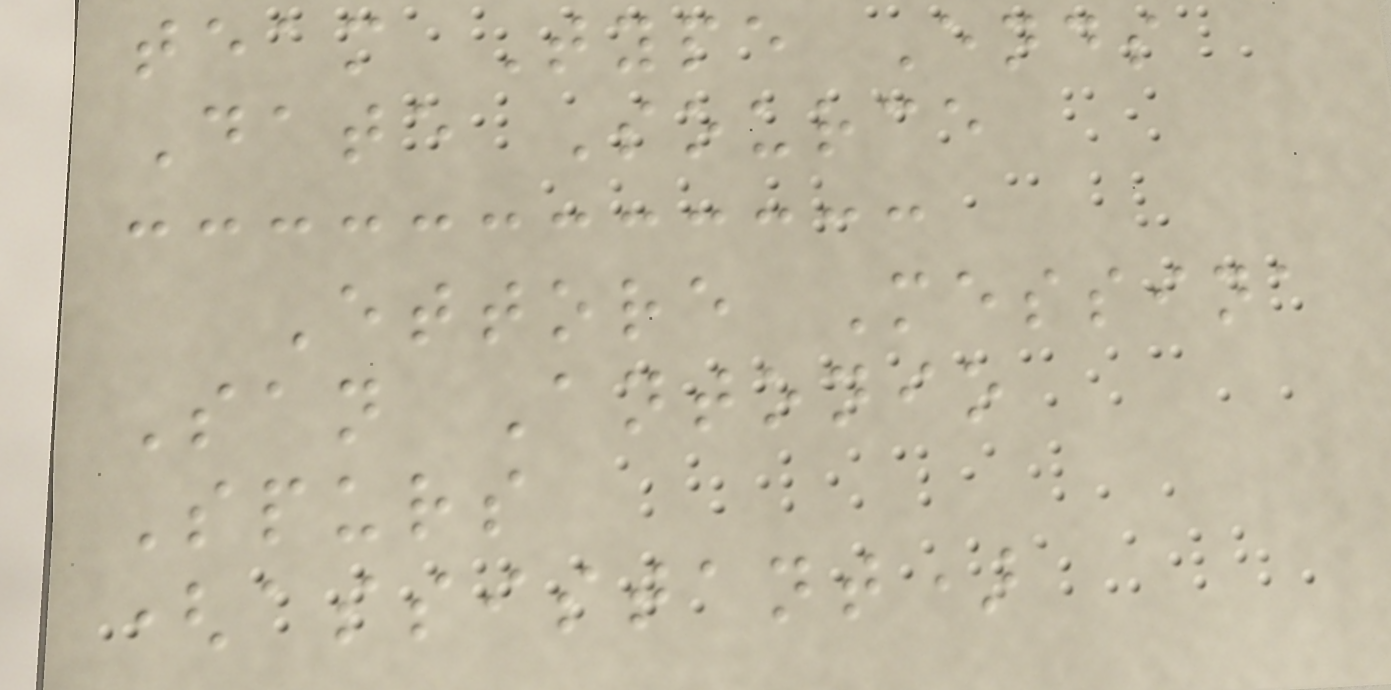team Type Ends
Date Source
Ettore Messina
San Antonio
Spurs
(assistant)
